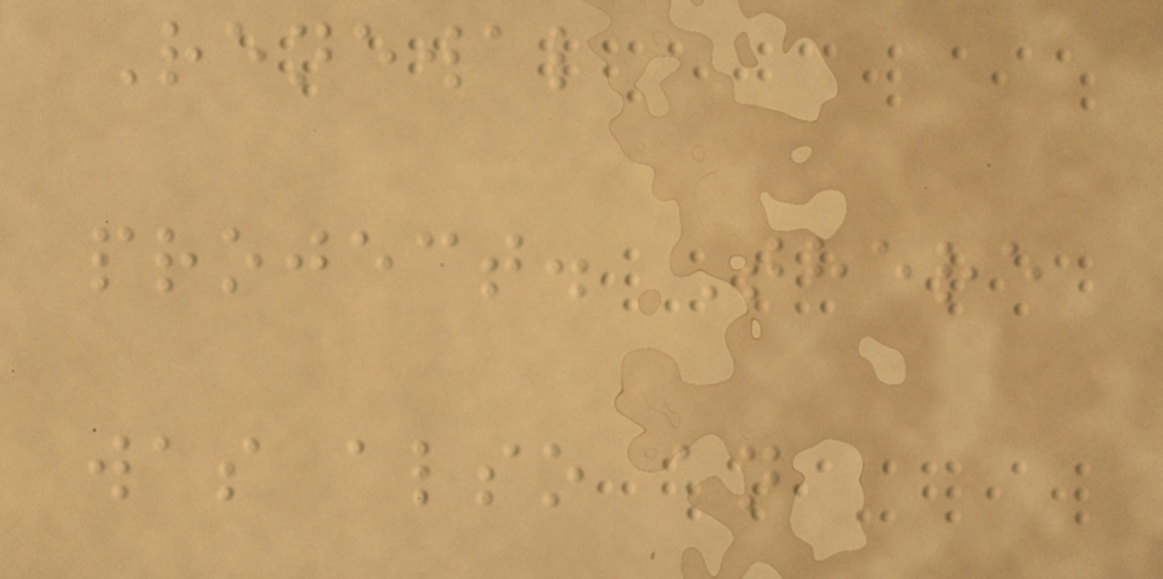Renewal
project. There
was also an
